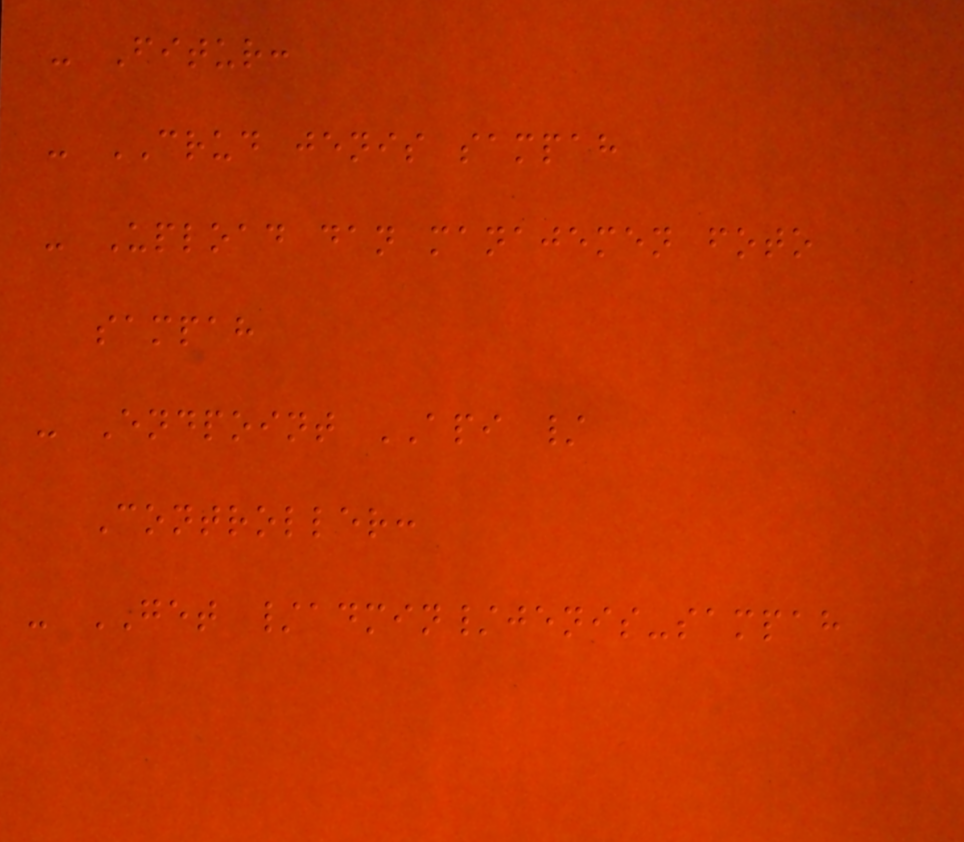- Fitur:
- CRUD jenis sampah
- Upload dan manajemen foto
sampah
- Endpoint API /
Controller:
- GET /admin/jenis-sampah
